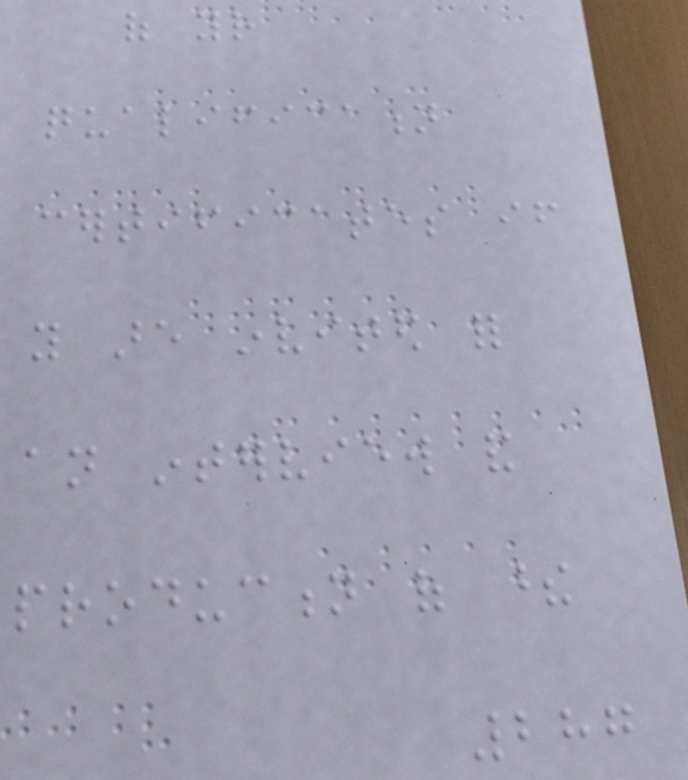of your
qualification
certificates if
you are invited for
an interview and
production of these
287
